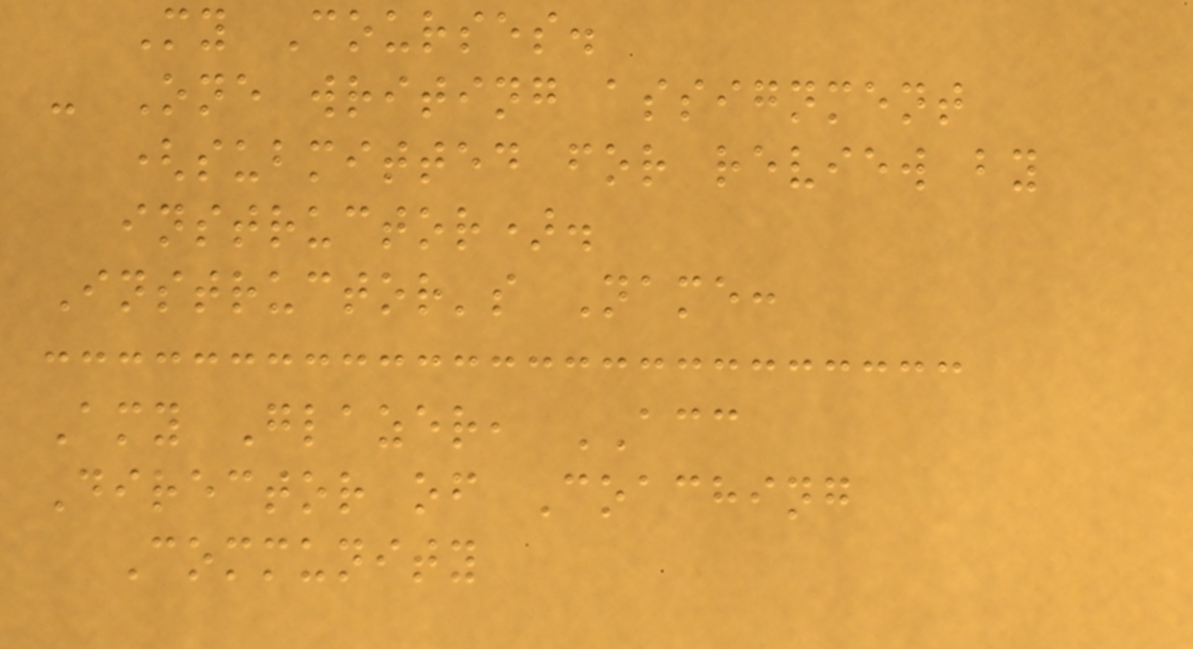My Courses.
- One writing assignment
(submitted for review by
instructor).
Instructor's Name:
Amy Glazer, ACC
Director of Coaching
Community
